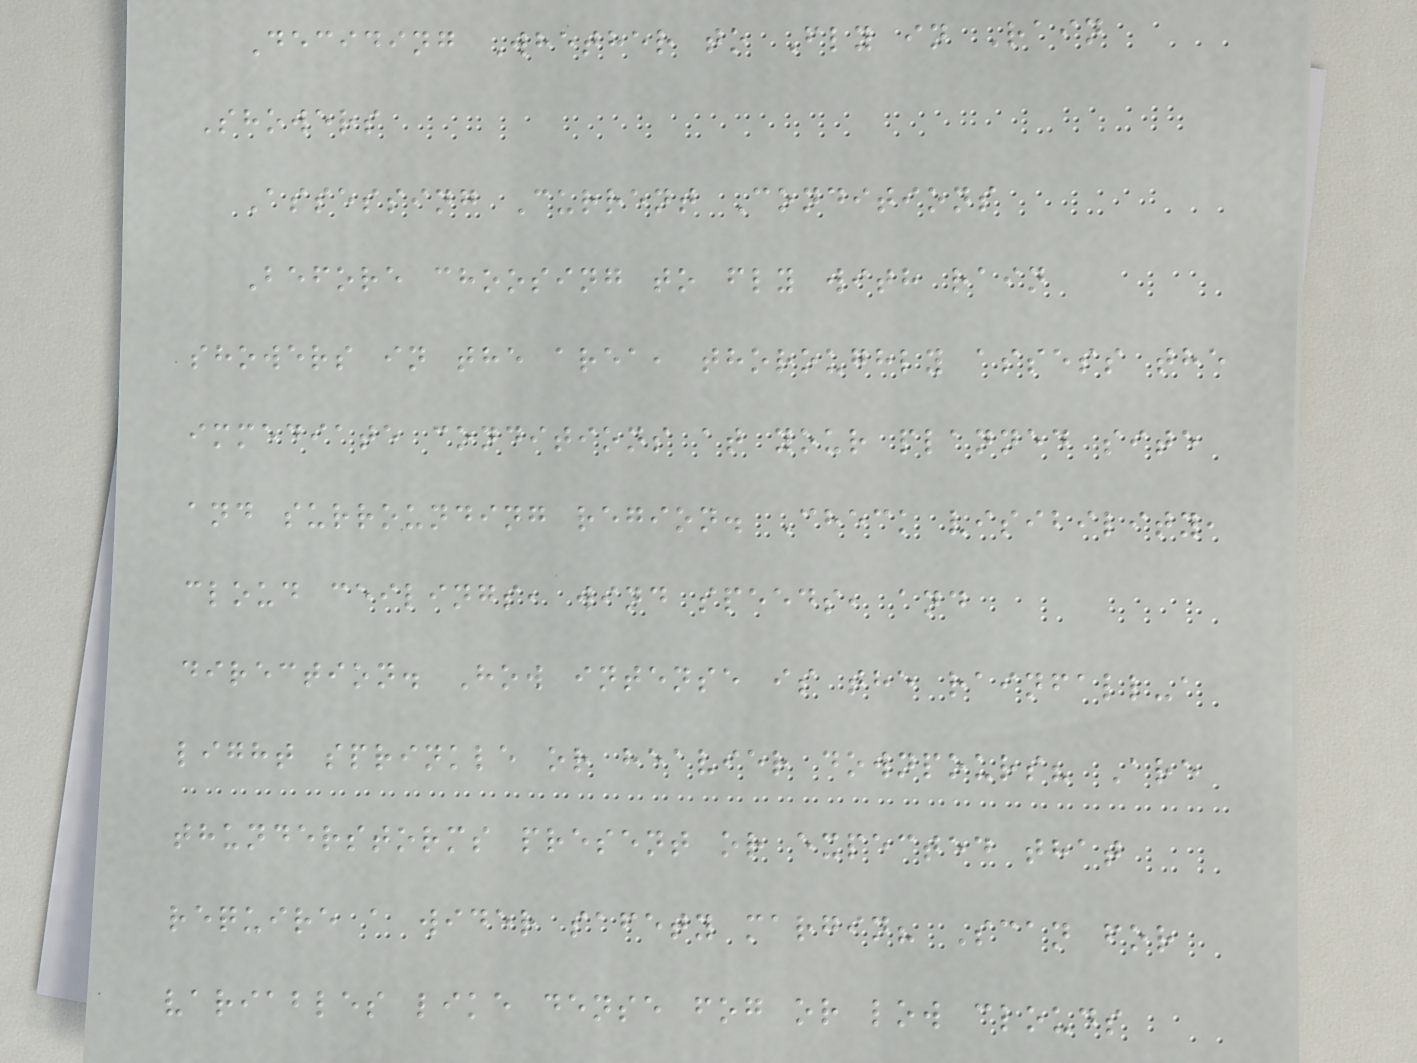Deciding Whether to Fly in Rain
Showers
Assessing Current Conditions
Before choosing to fly with rain
showers in the area, thoroughly assess the
immediate conditions at your planned site
and surrounding region. Check visibility,
cloud ceilings, wind speeds, and
direction. How intense is the rainfall-a
light sprinkle or heavier downpours? Are
thunderstorms present or expected that
require a wider safety margin? Scan for
variables like dense fog or low clouds
